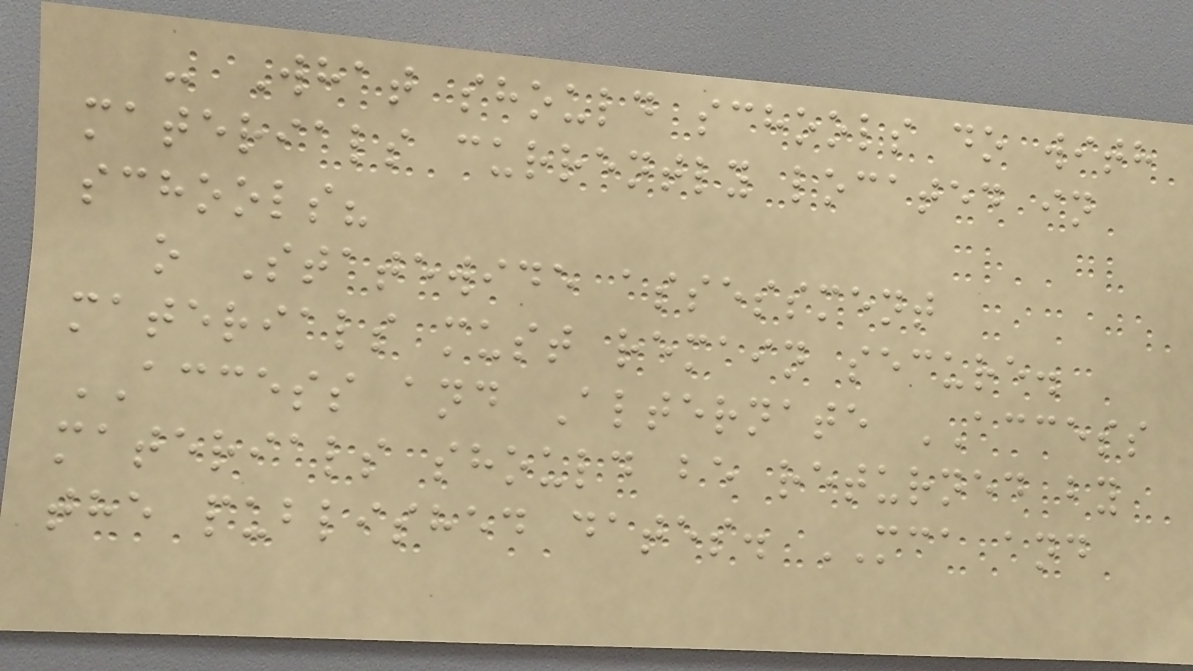- What should schools do with
materials currently located in
schools?
o Statewide assessment
materials must remain secure.
ACCESS and Alternate ACCESS
materials should be returned by
the published dates. MCA and
